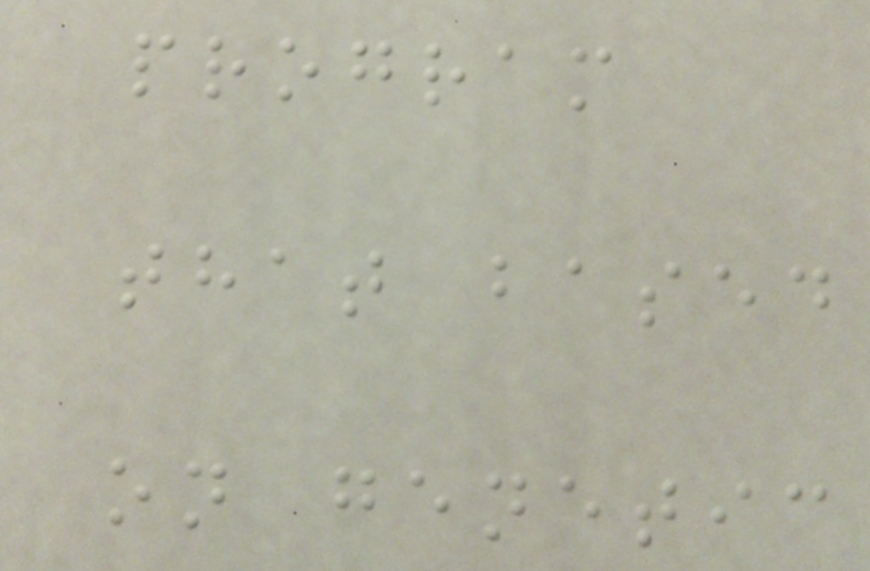program
that based
on genetic
